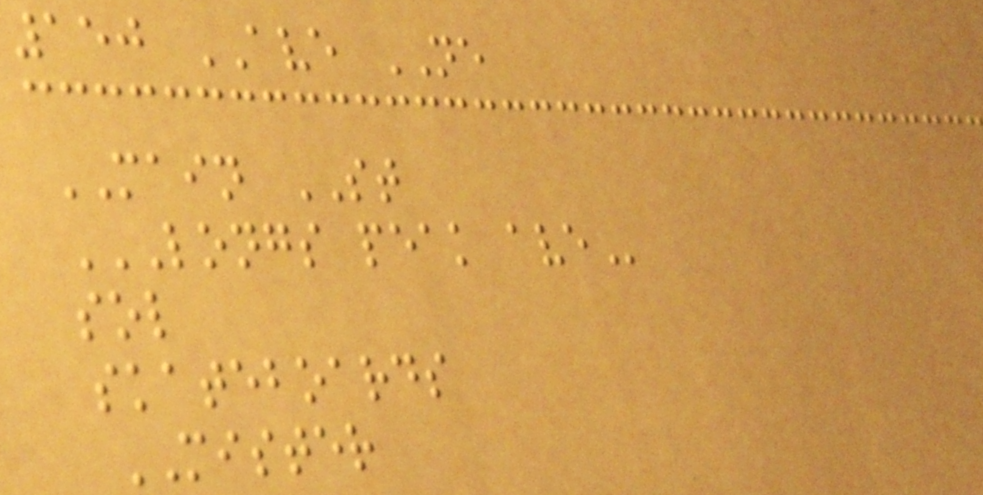150 AVE NE
MAIN ST
LONGS PEAK AVE
sol
skateboards
MISTER
